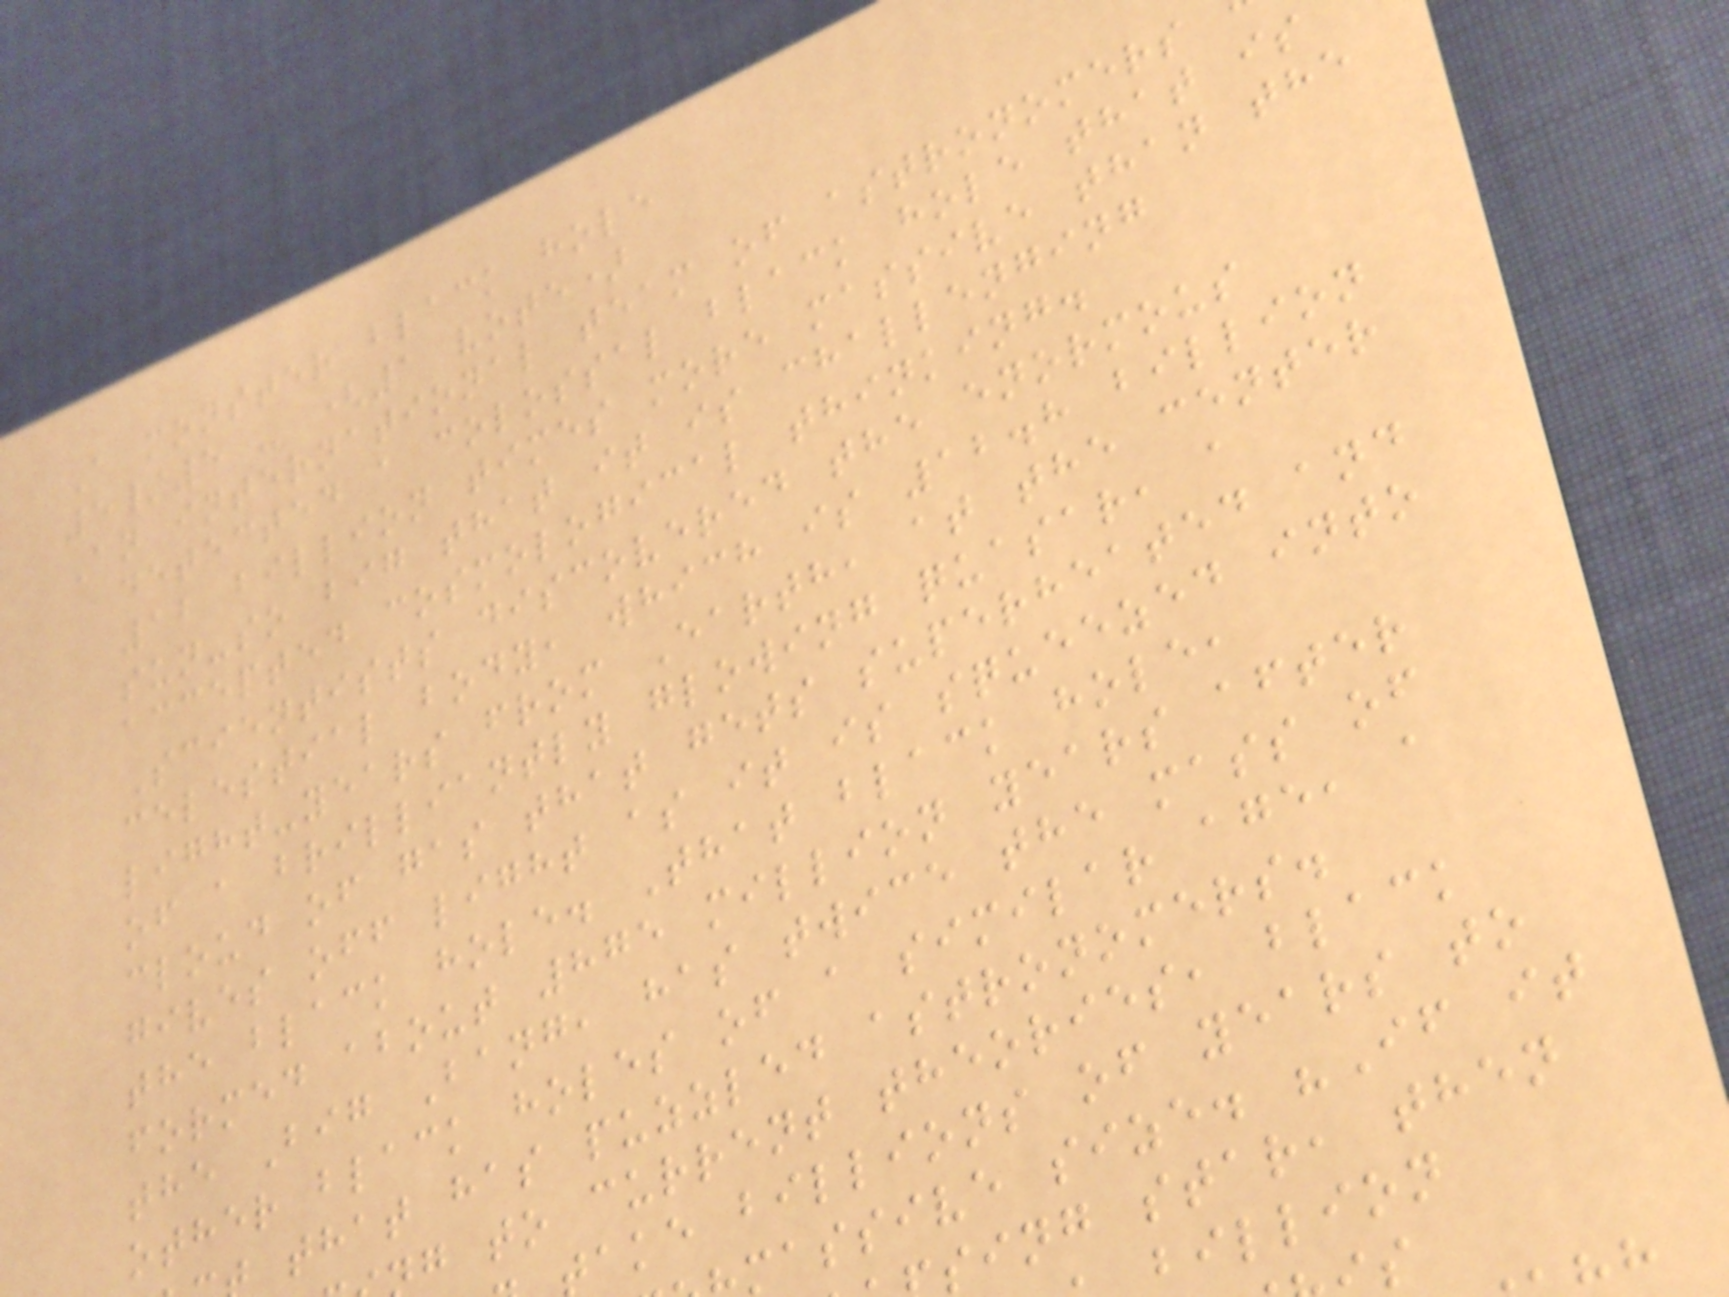A monster black hole
5/5 - (1 vote)
An international team of astronomers
detected a colossal black hole that is
12 billion times more massive than the
sun-so big that it is challenging
accepted cosmological thinking.
Scientists discovered the enormous
celestial body, which is 12.8 billion
light-years from Earth, at the center
of a brilliantly glowing quasar, a
cloud of gas that gets superheated and
gives off light as it is squeezed into
the black hole. That black hole,
formed about 875 million years after
the Big Bang, has twice the mass of
other black holes of a similar age, a
that has puzzled astronomers.
g to current theories, black
ake billions of years to
massive size. "If it
sing star, then
